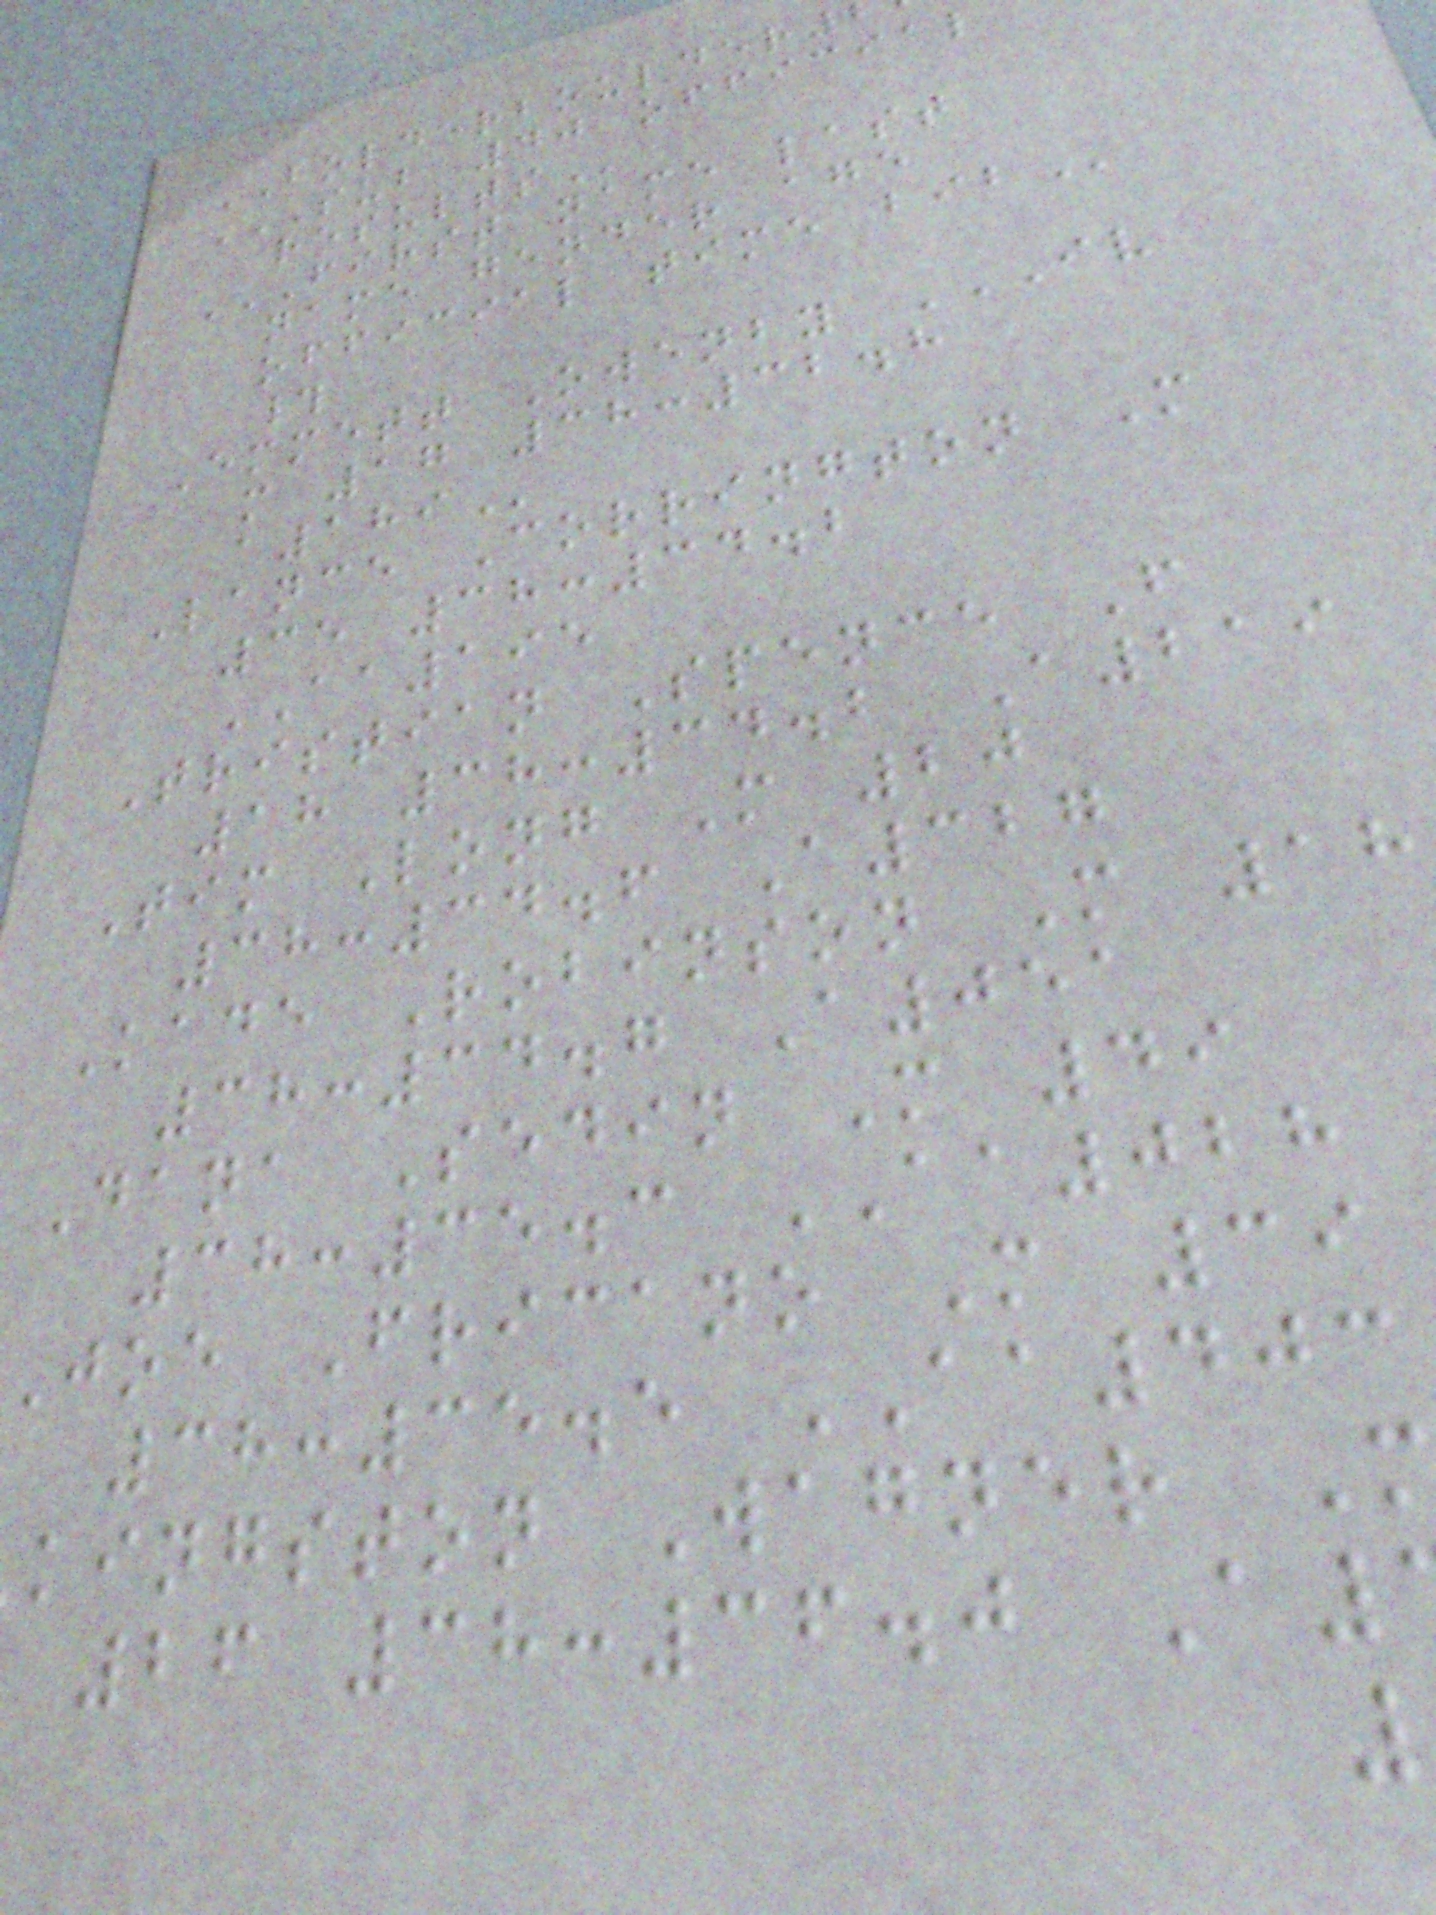BOLDERBOULDER
SUB 40 OFFICIAL
FIRST NAME LAST
name gender age
official time
#
Emmett Owenby IV
m 17 38:32.8
Lance Corrington M
35 38:34.2
AA195
Tristian Spence F
18 38:34.2 A219
Tim Long M 20
38:34.6 A327
Kade Robinson M 18
38:34.7 A051
Dana Sedin M 49
38:35.3 AA028
Joe Fricano M 39
38:35.5 AA403
kingston Wagner
26 38:36.0 A
